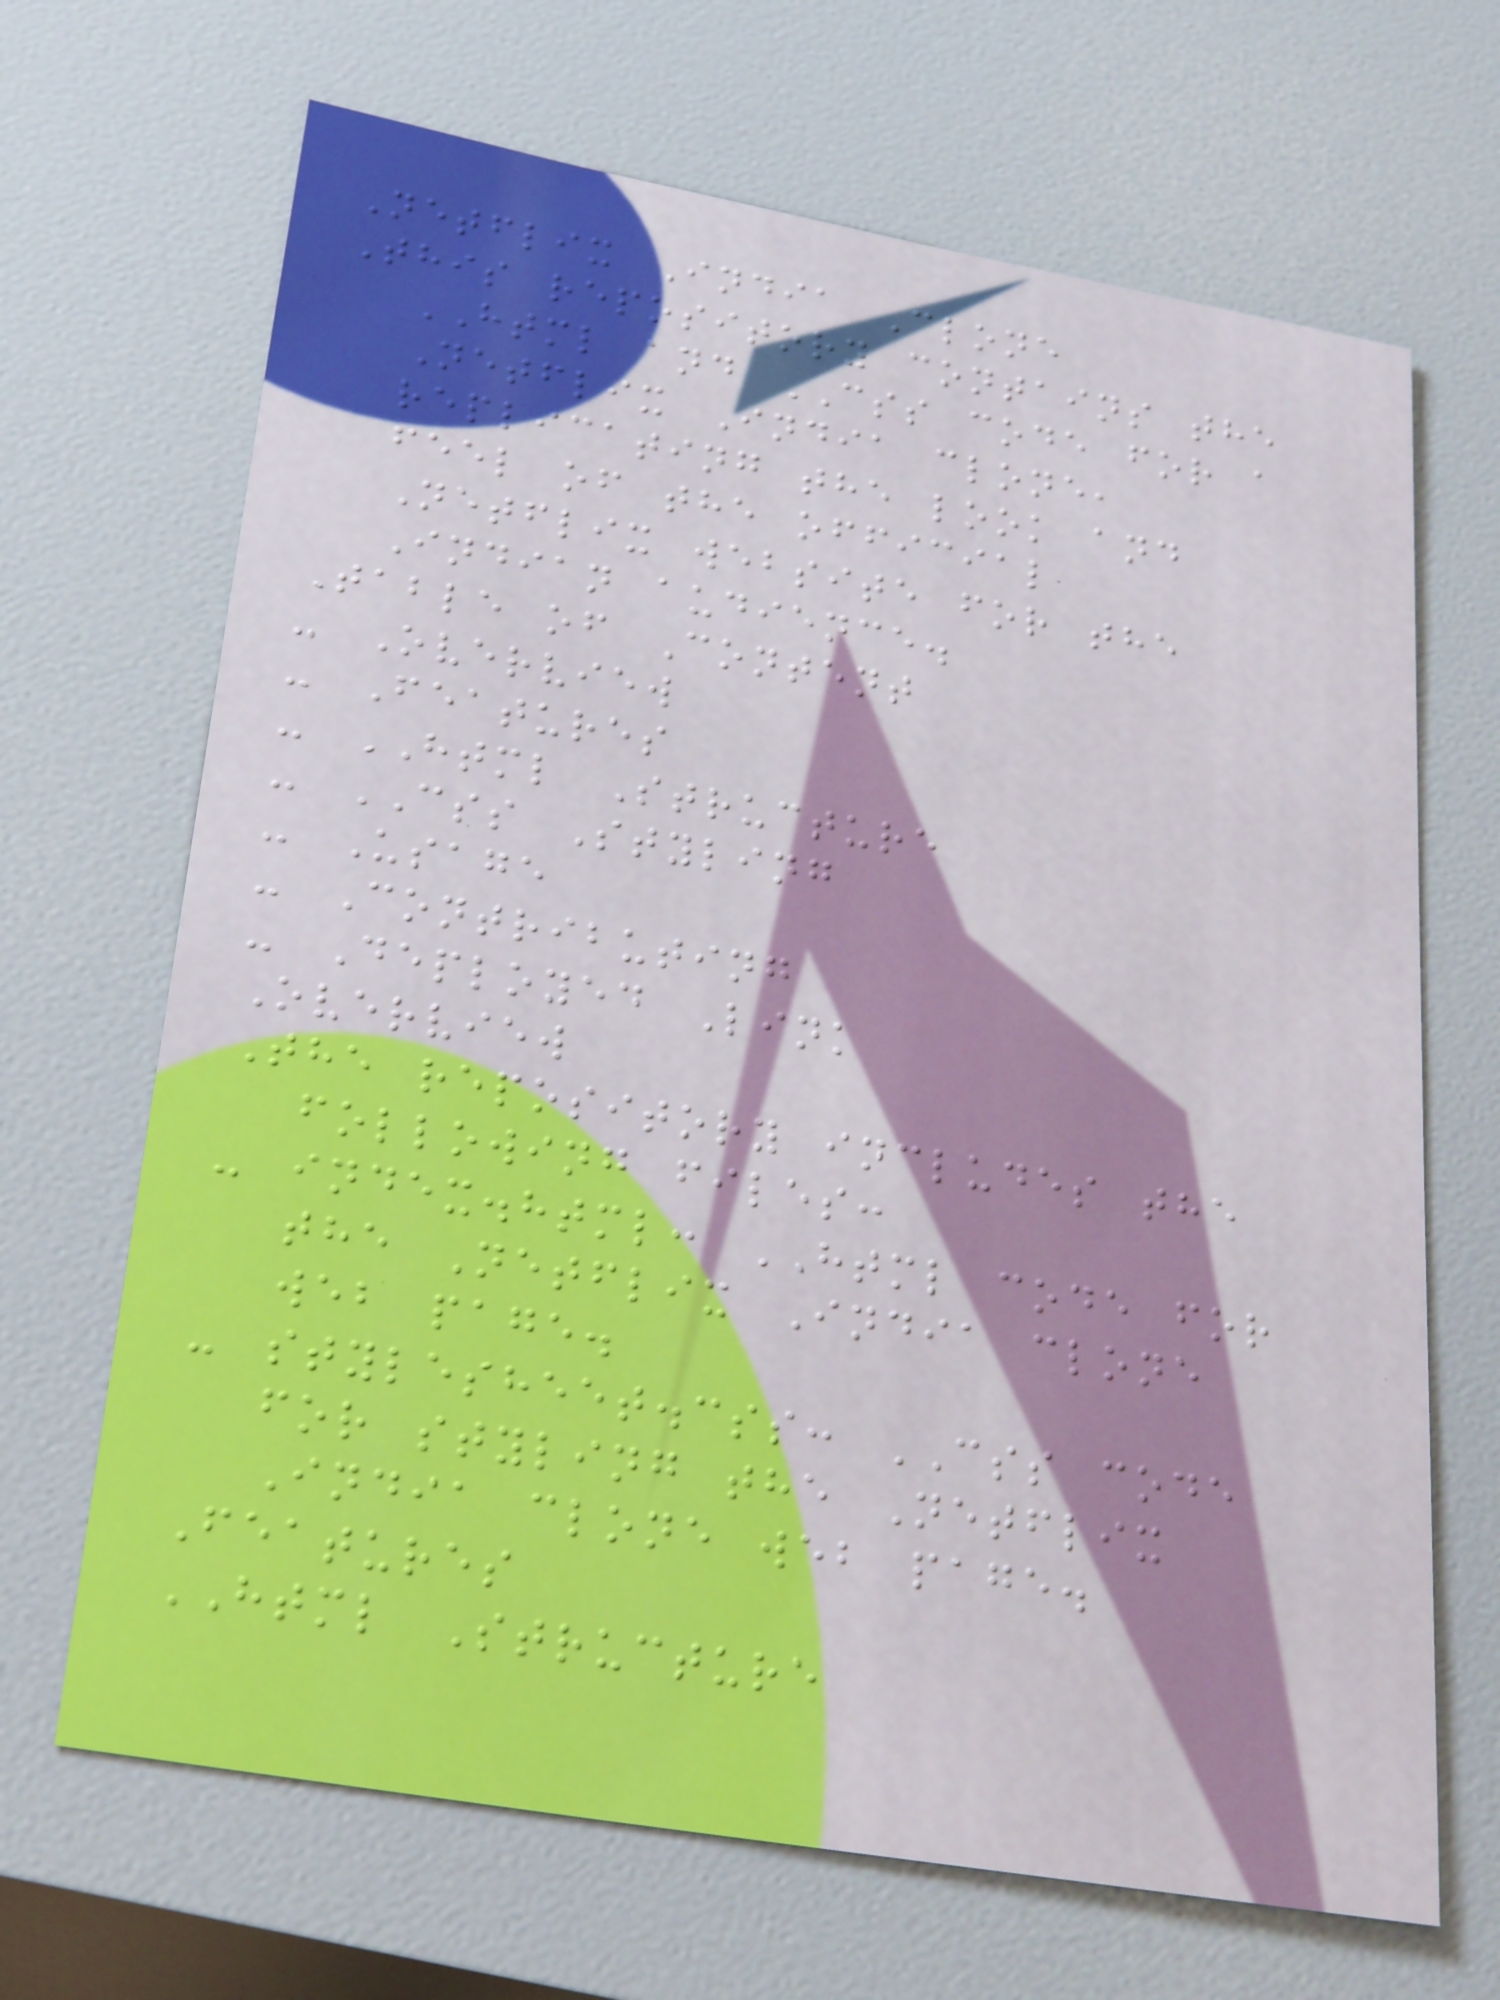Netflix India Clone
This repository contains the
HTML and CSS code for a
Netflix India clone,
replicating the look and
feel of the official
Netflix website for the
Indian audience.
Table of Content
- Overview
- Features
- HTML Structure
- CSS Styling
- Usage
- Contributing
- Deployed Link
Overview
The repository includes the
following files:
- index.html: HTML code for
the Netflix India clone
web page.
- stylesheet.css: CSS code
for styling the Netflix
India clone web page.
Features
HTML Structure
